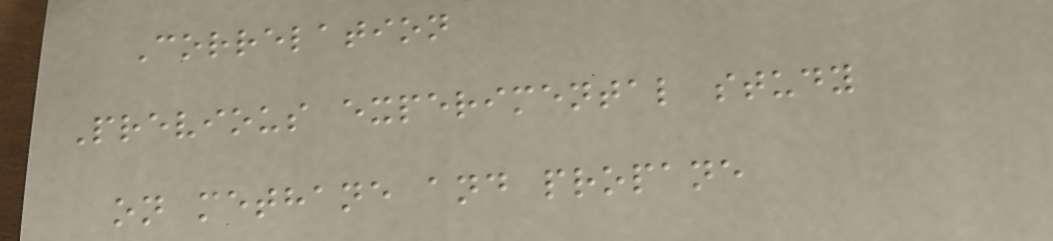Correlation
Previous experimental study
on methane and propane
